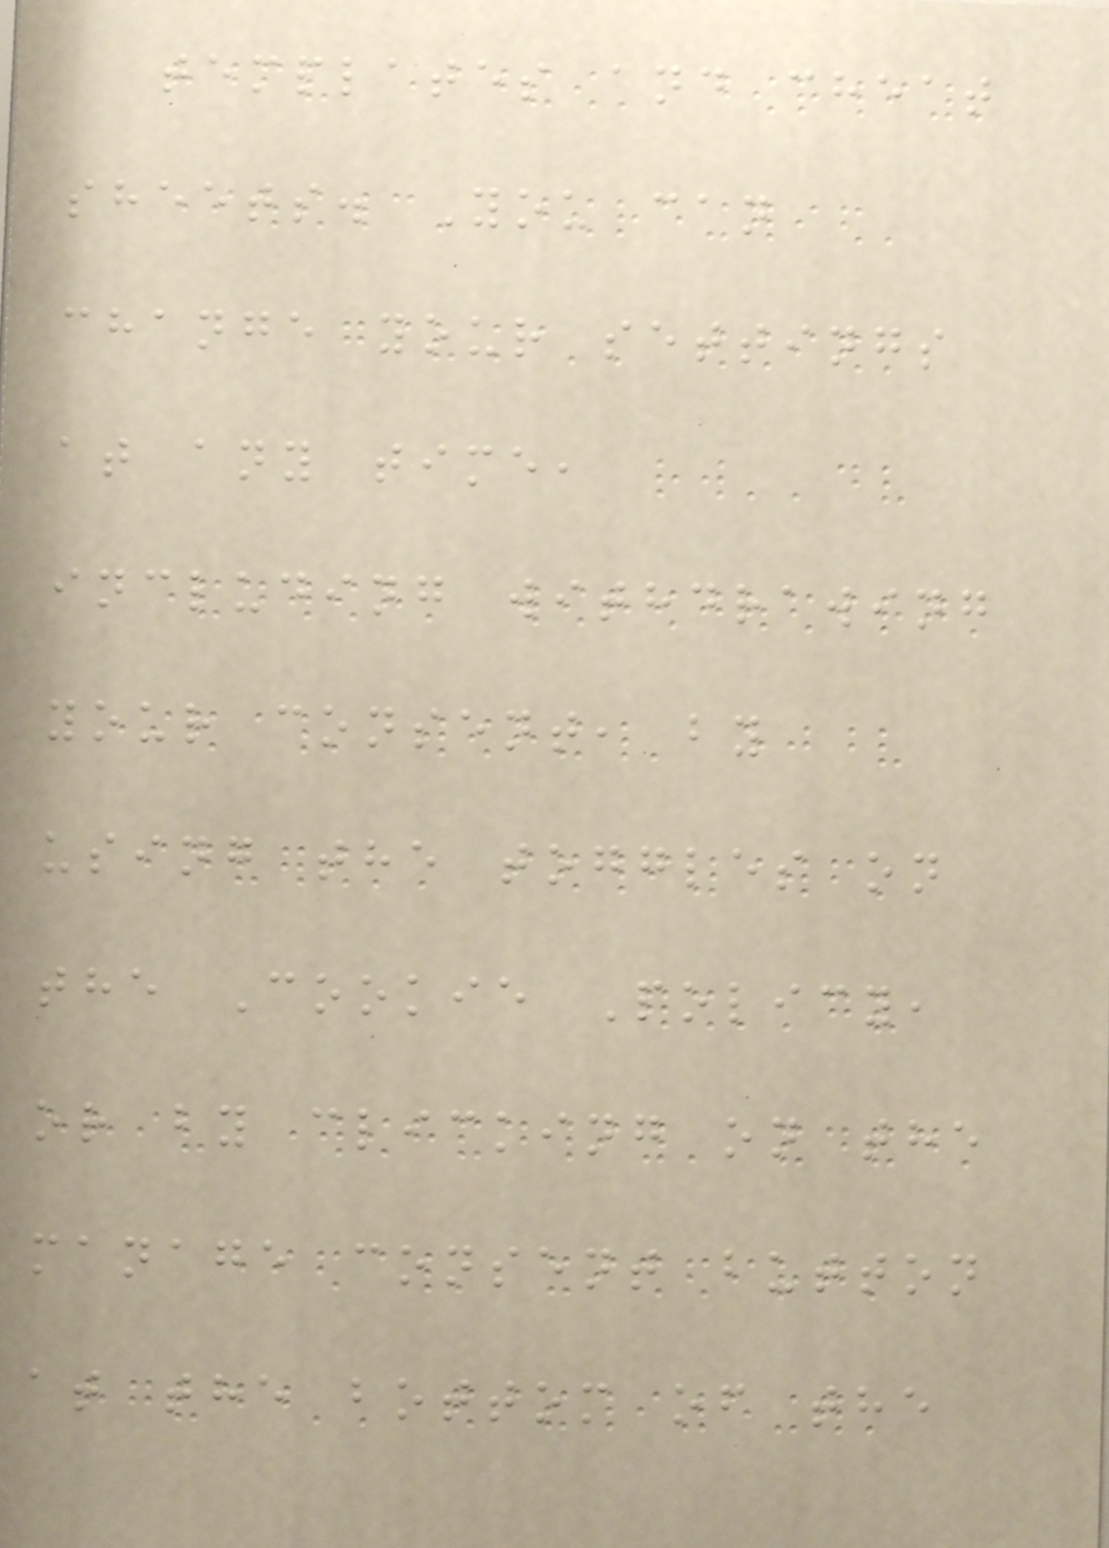templates and cheat
sheets. You can
change your settings
at any time,
including withdrawing
your consent, by
using the toggles on
the Cookie Policy,
or by clicking on the
manage consent button
at the bottom of the
